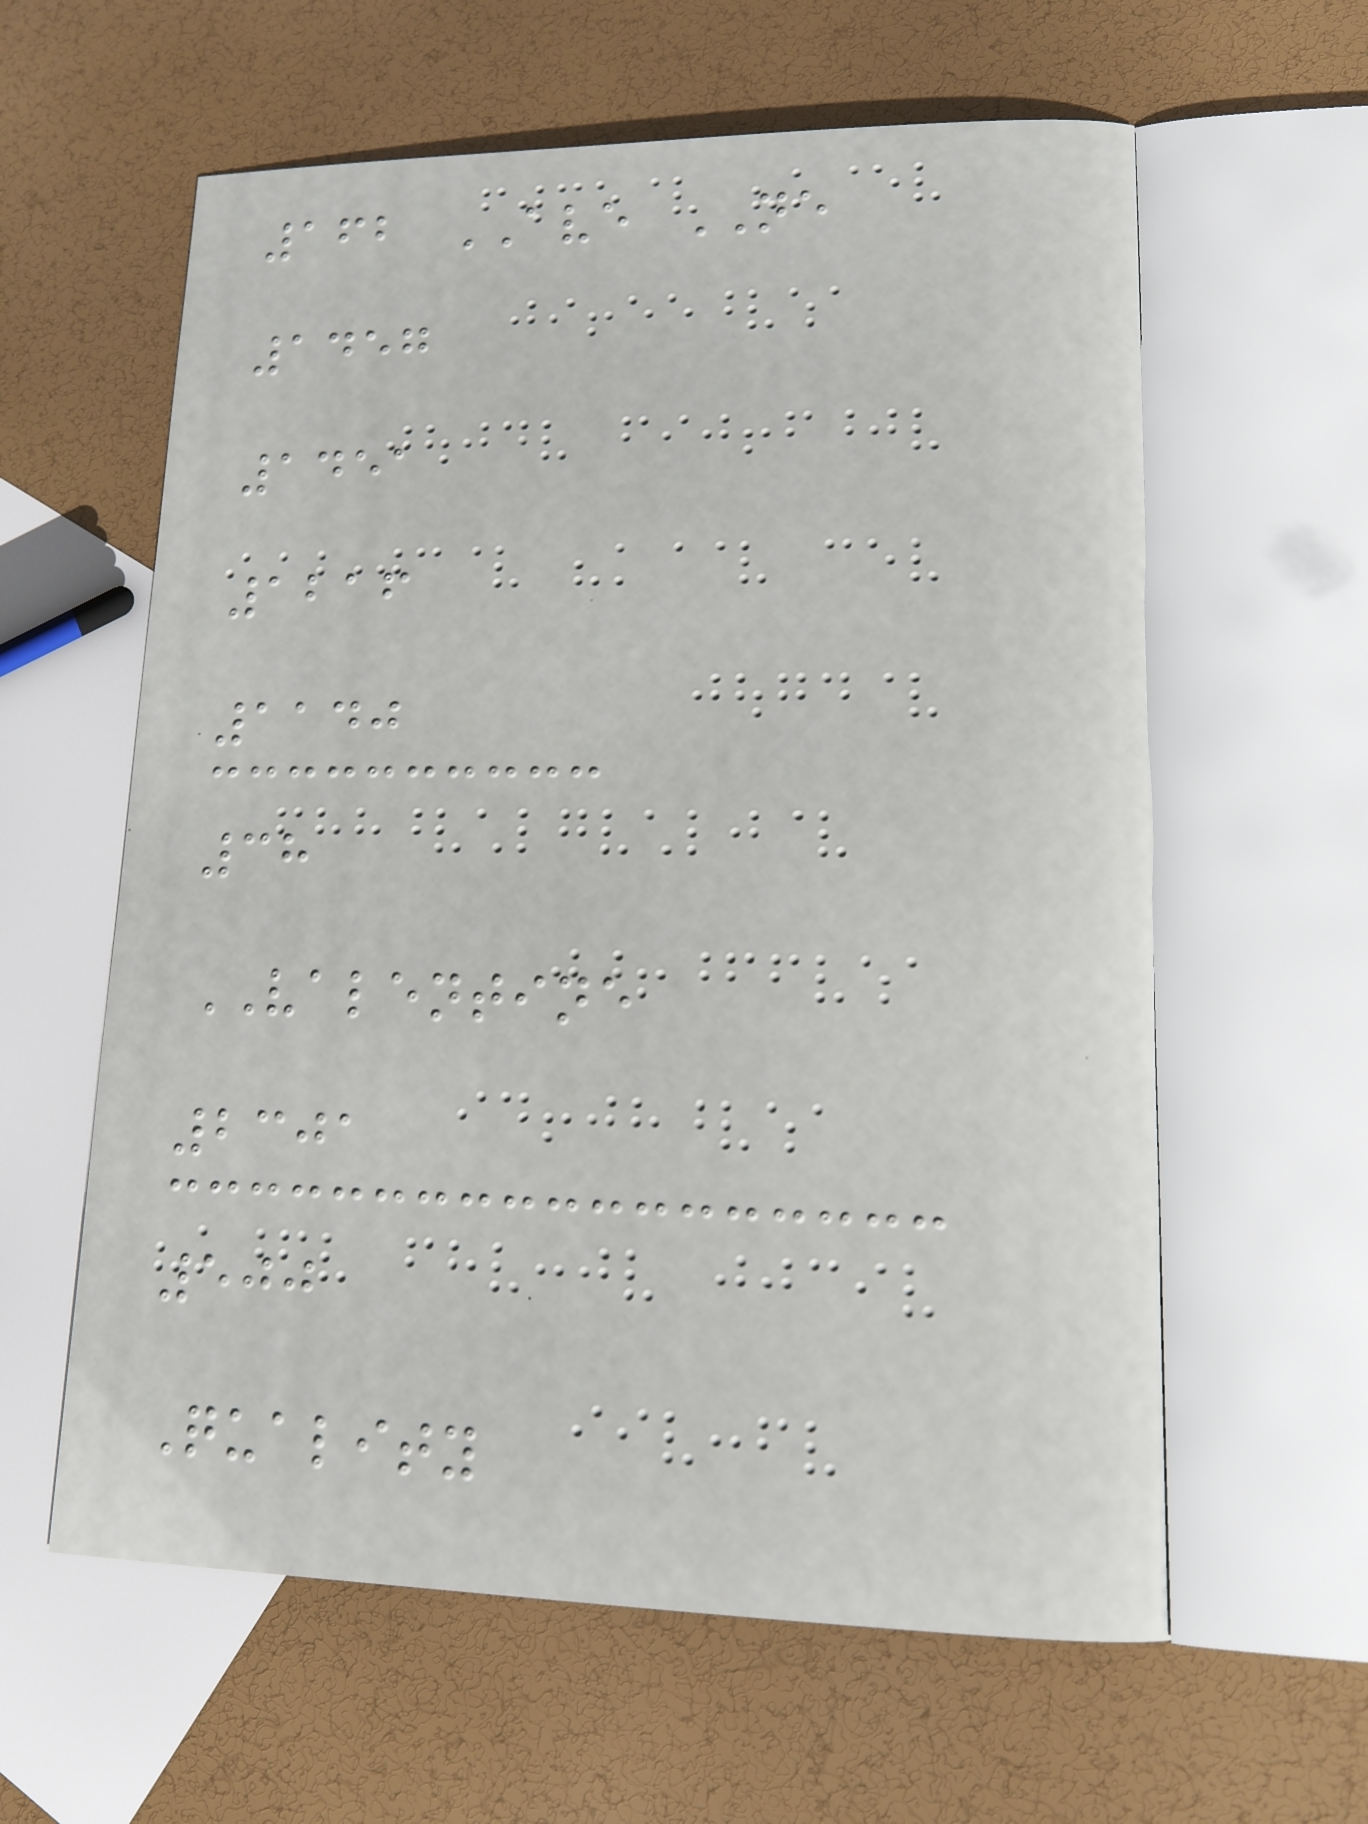162 AVE NE
1457
1451
1216
1140
38
VALENTINE
2301
500
Quality
